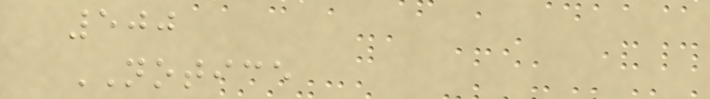500
NOTICE
